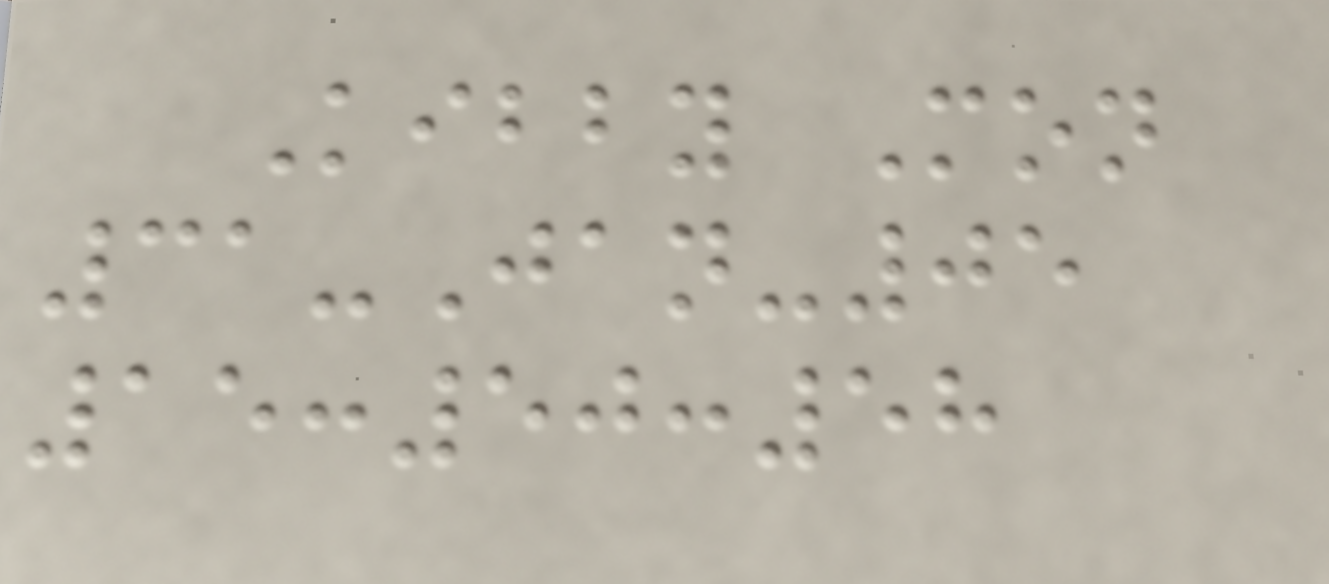Kibby Mon
31-Jan-05
15:50:58
